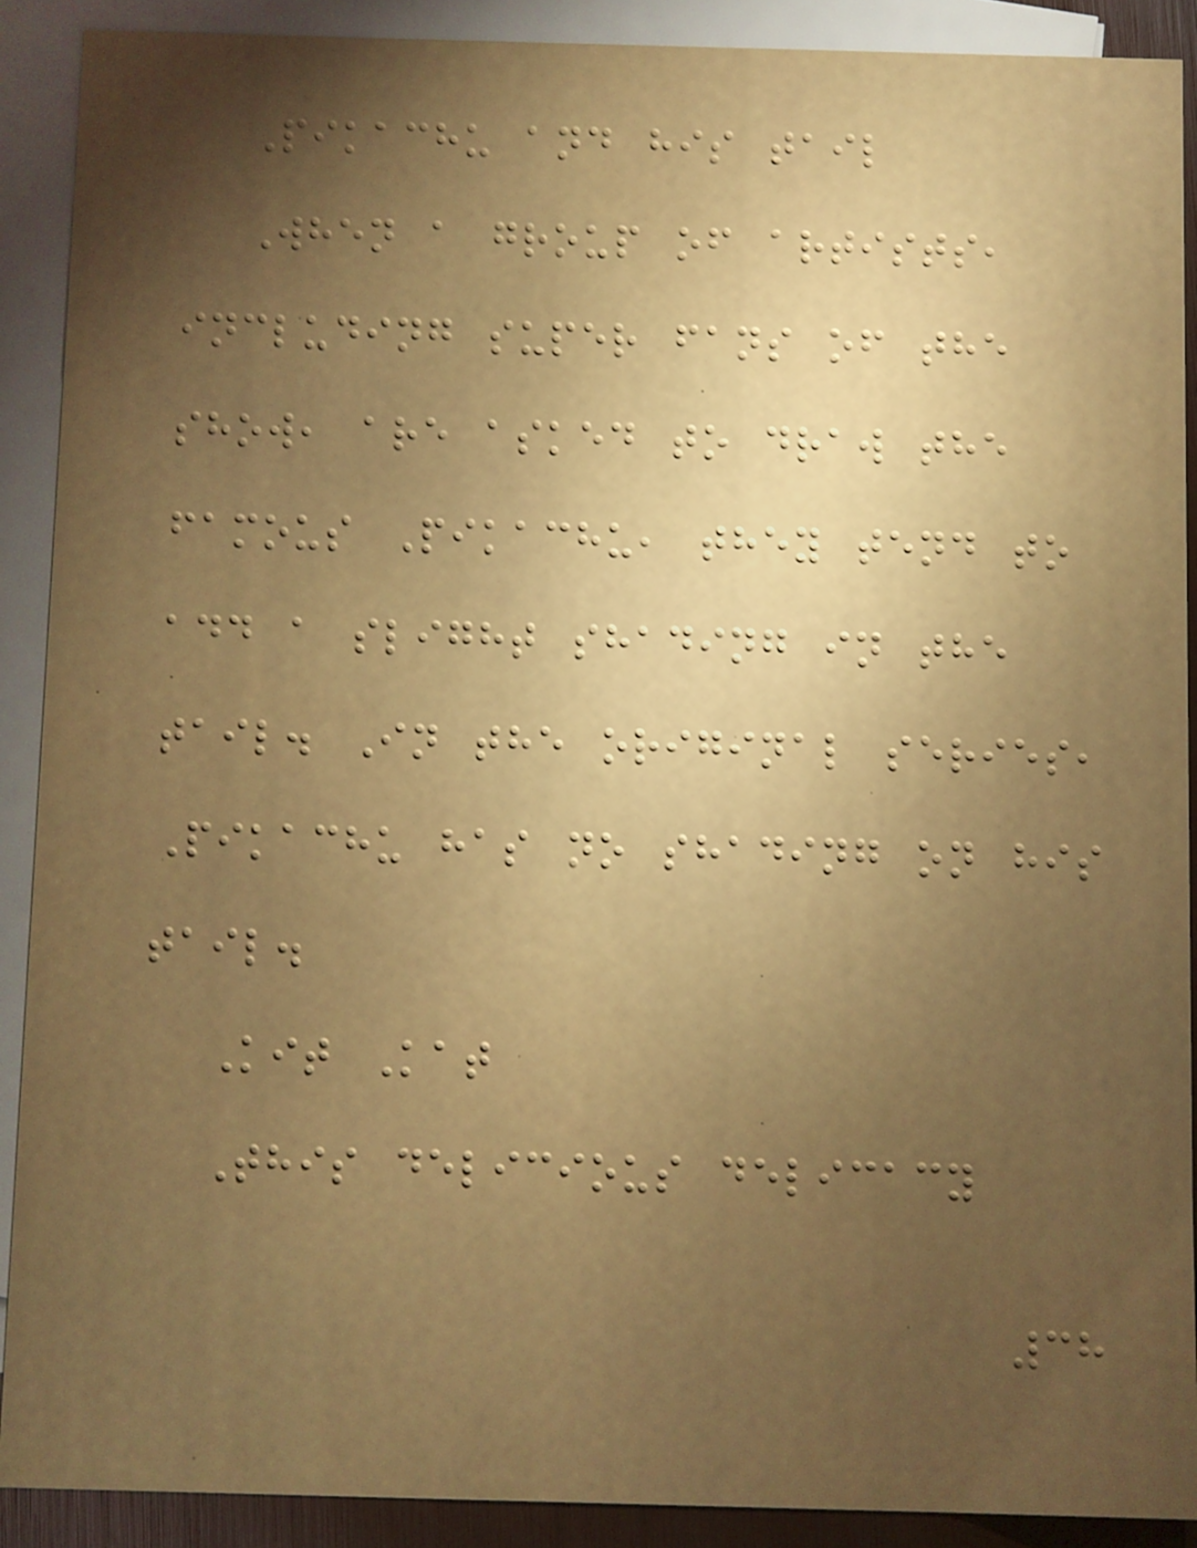Pikachu and his tail
When a group of artists,
including super fans of the
show, are asked to draw the
famous Pikachu, they tend to
add a slight shading in the
tail. In the original series,
Pikachu has no shading on his
tail.
Kit Kat
This delicious delicacy
38
